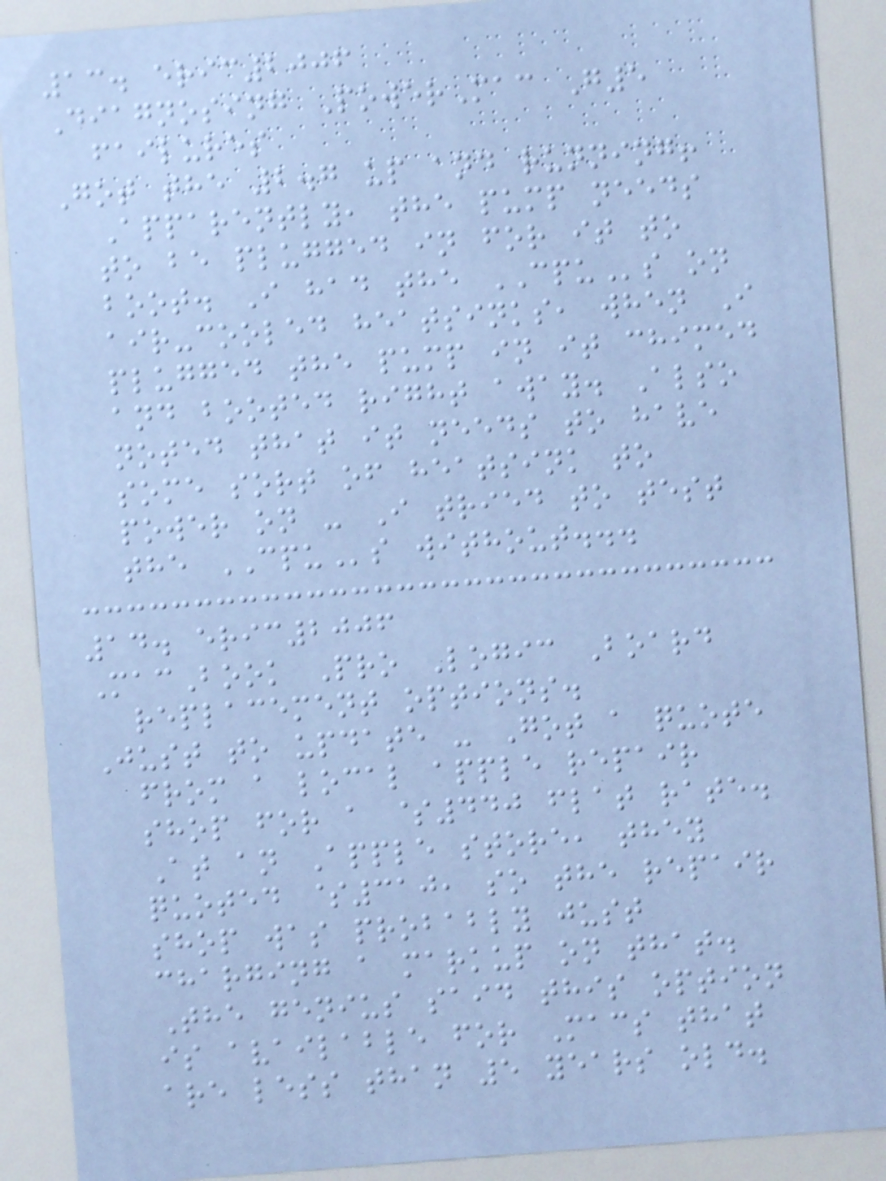13. eric2006
Diagnosing PowerMac G5
failures
Got the 2.7 up and running!
Apparently, the pump needs
to be plugged in for it to
boot. I had the CPUs on
air-cooled heatsinks, when I
plugged the pump in it chimed
and booted right away. Also
noted that it needs to have
some sort of heatsink to
power on - I tried to test
the CPUs without...
14. eric2006
MacBook Pro Logic Board
replacement options.
Just to update - Got a quote
from a local apple repair
shop for a $440 flat rate.
At an Apple store, they
quoted $310, so the repair
shop was probably just
charging a markup on that.
The genius said this option
is available for Macs that
are less than 5 years old.
